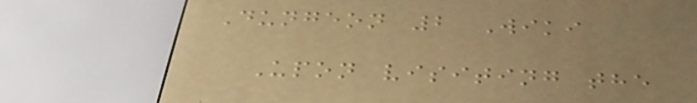Dungeon 2 Wiki
Upon visiting the
